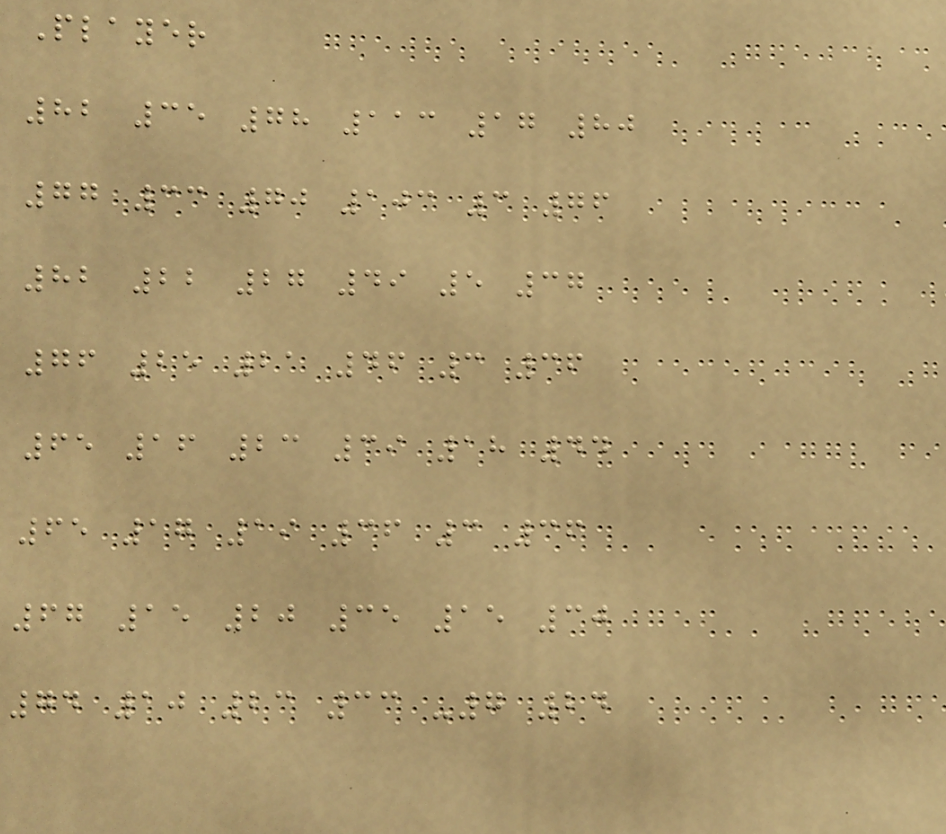Player
82 35 78 113 17 80
77 33 70 103 3 76
82 22 27 49 5 37
76 25 21 46 3 36
65 16 23 39 18 44
65 17 19 36 3 36
67 15 20 35 15 30
74 10 23 33 -7 24
